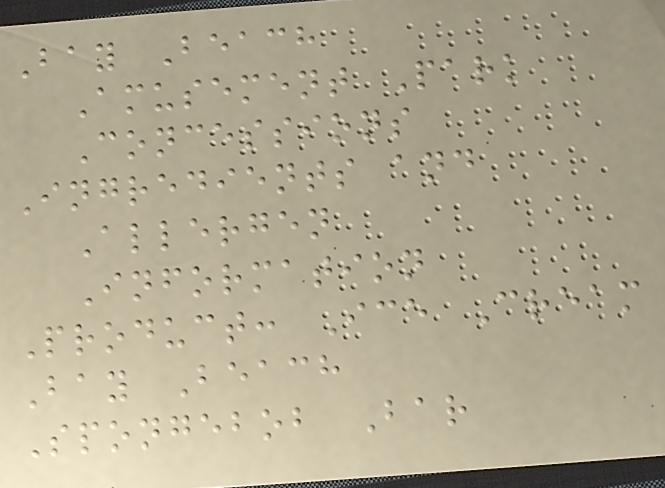Bay Beach
Amusement Park
Concessions
Ingredients and
Allergen
Information
Product: Ice Cream
Bay Beach
Spongebob Bar
